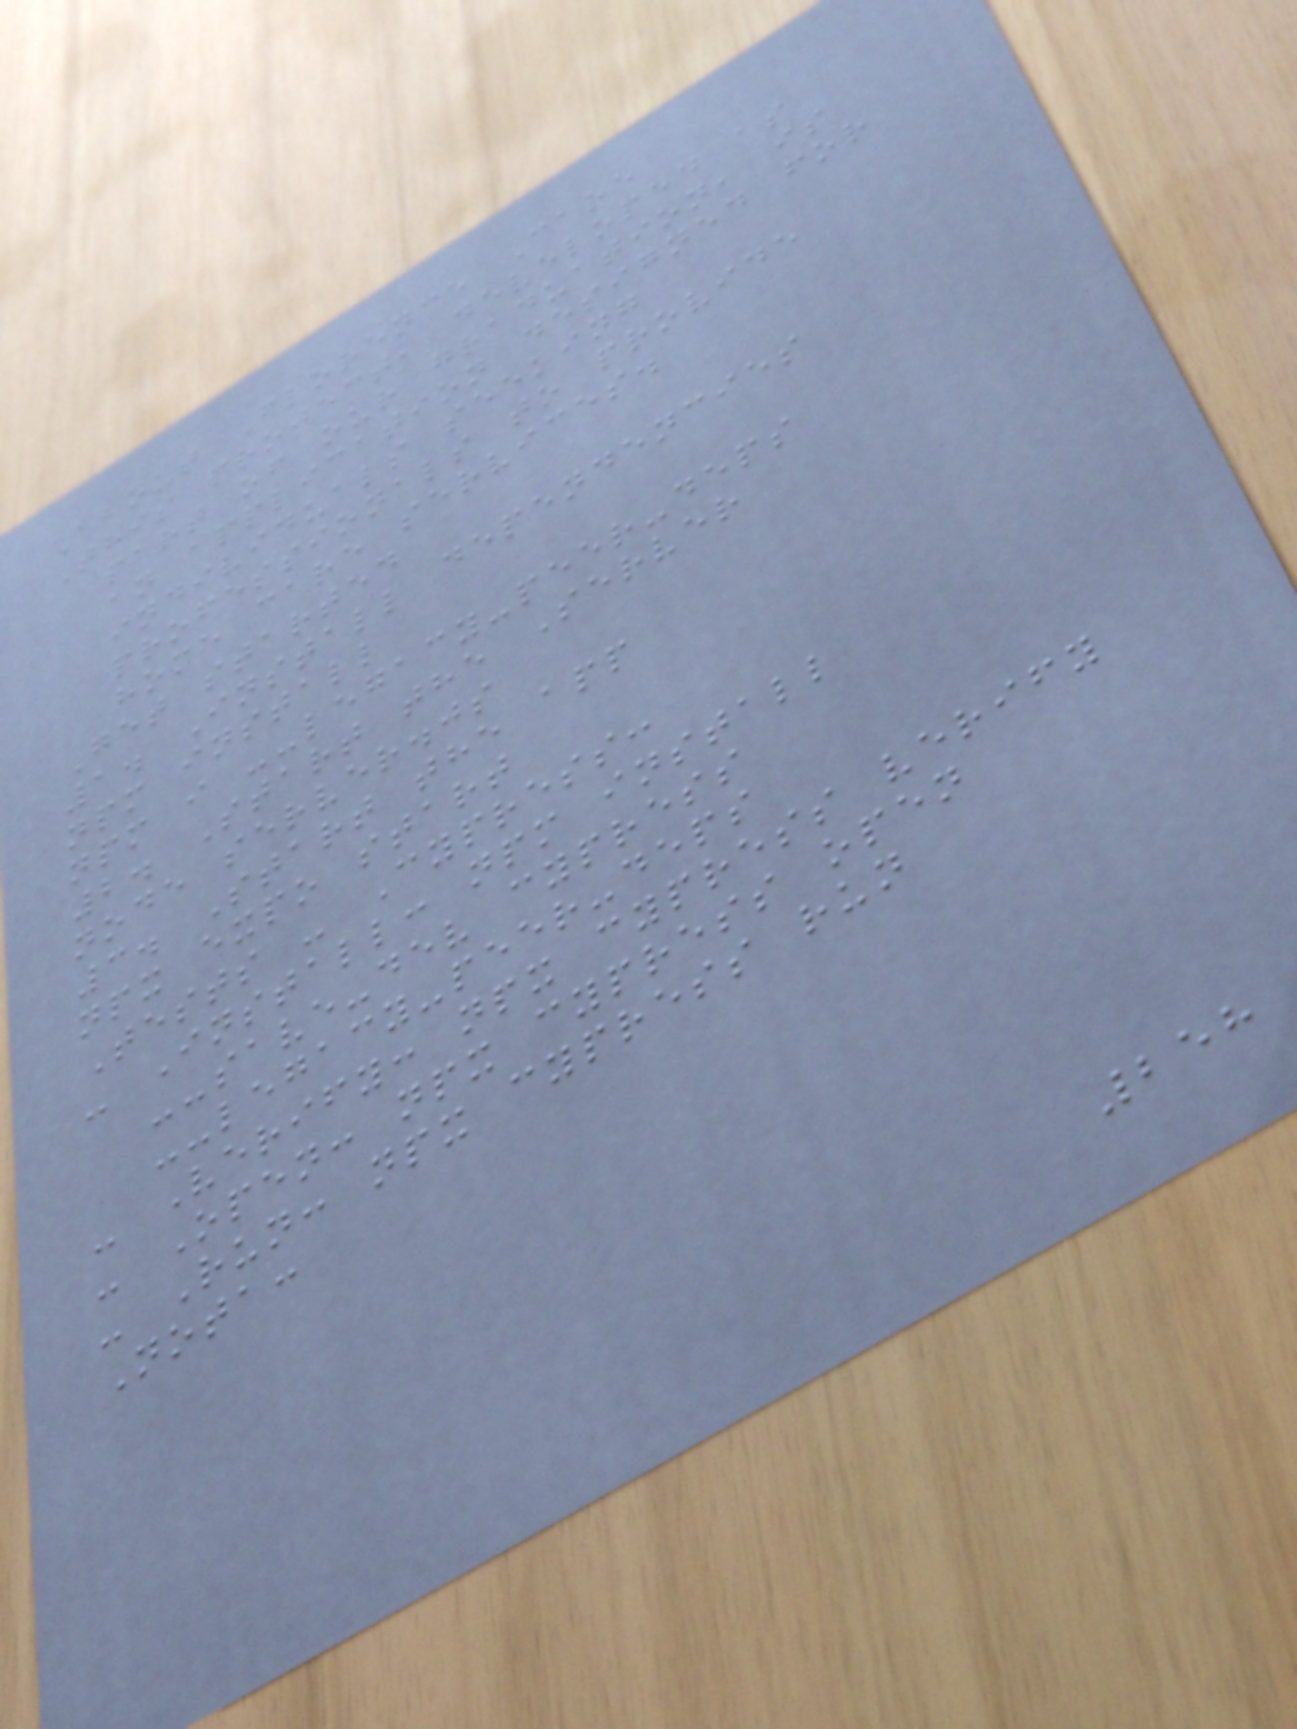About Florence Care
This project, developed as
part of our graduation, is
an application designed for
individuals seeking
professionals to provide
home care services.
Get started
1. Install dependencies
npm install
npm i --legacy-peer-deps
2. Start the Server
node server.js
3. Start the app
npx expo start
Tests - Cypress:
- Install: npm install
--save-dev cypress
--legacy-peer-deps
- Verify: npx cypress verify
- Open: npx cypress open
- Run: npx cypress run
Nota:
258
